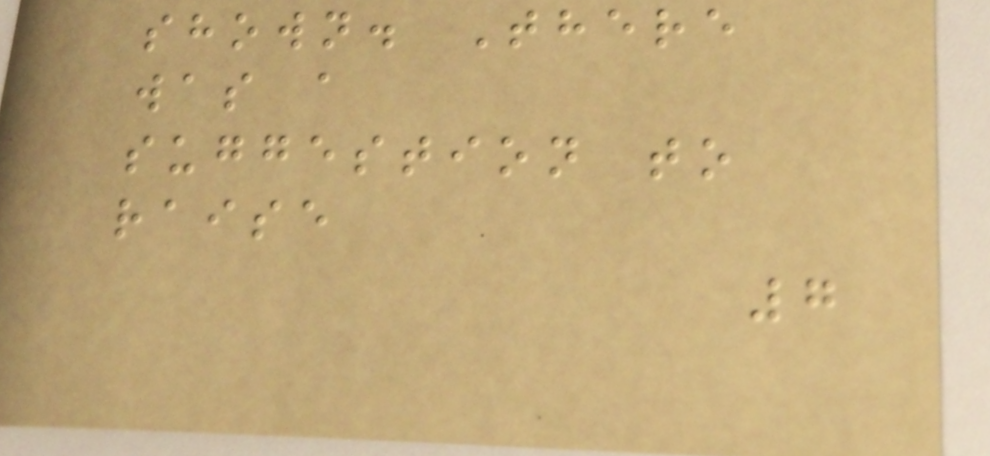shown. There
was a
suggestion to
raise
7
